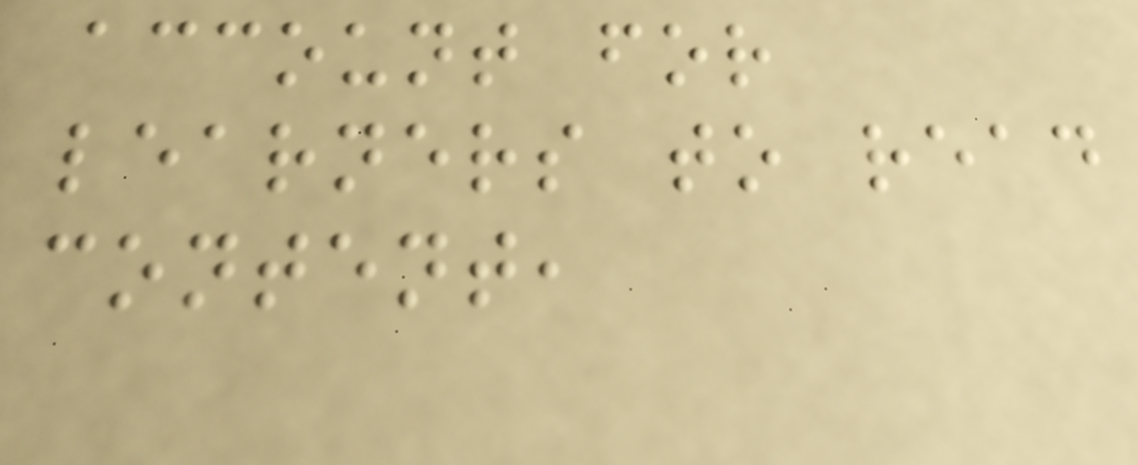account for
learners to read
content,
